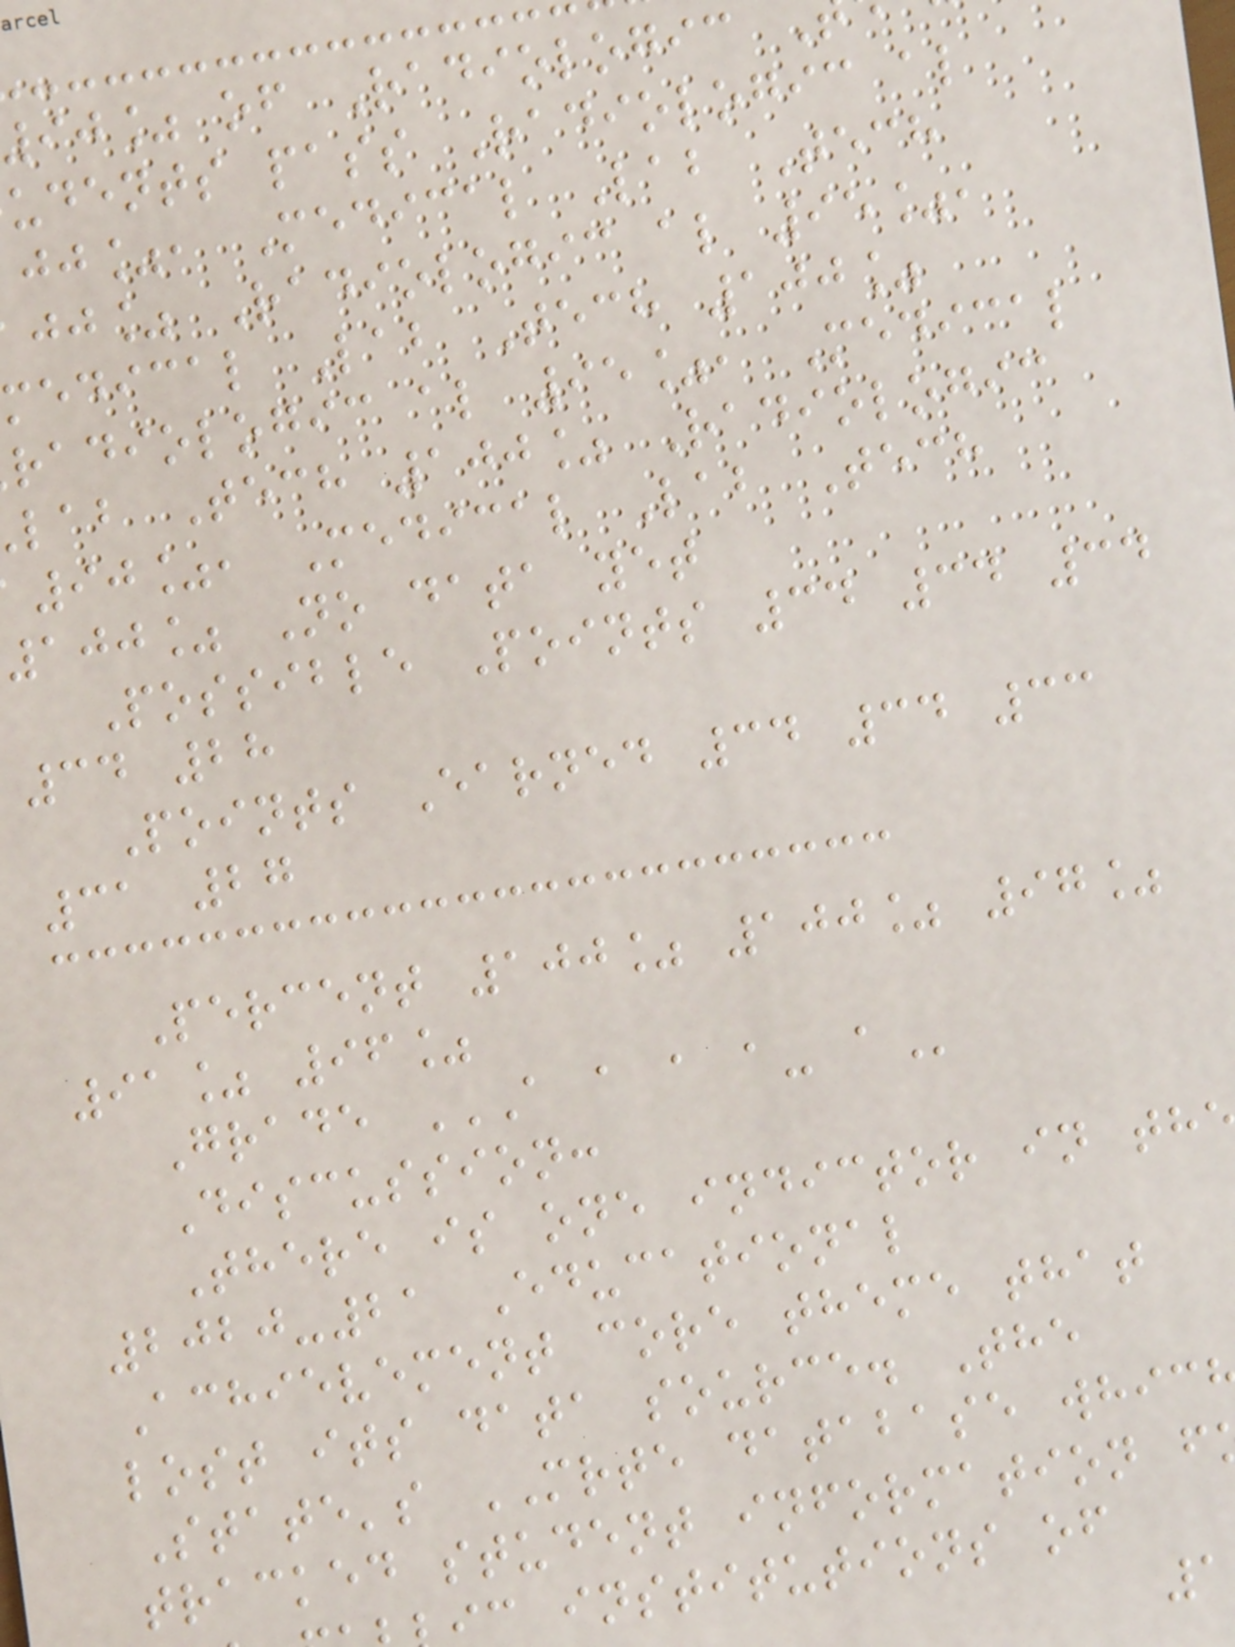ij% of Radiologic
udents pass Radiologic al
jj%, Medical Lab Tech
jj% Radiologic al 95%,
medical Lab Tech 100%
radiologic al 95%, Medical
lab Tech 100% Radiologic
90%, Medical Lab Tech
100% No data yet
Possible Points 34 34 34
34 28
Points Earned 34 34 33
31 27
Percent 100% 100% 97%
91% 96%
Grade A A A A- A
Discussion:
There is one indictor in th
2020-21 Educational
Achievement core theme that
lost its data source. The
State's MRTE database whic
tracked student information f
c institutions of
